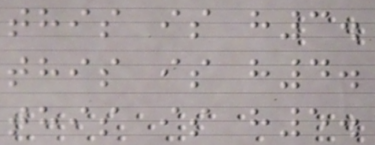this is h3.
this is h4.
this is h5.
